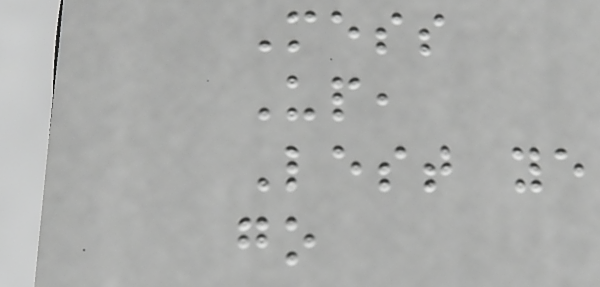Mess
Up,
Lest ye
go
